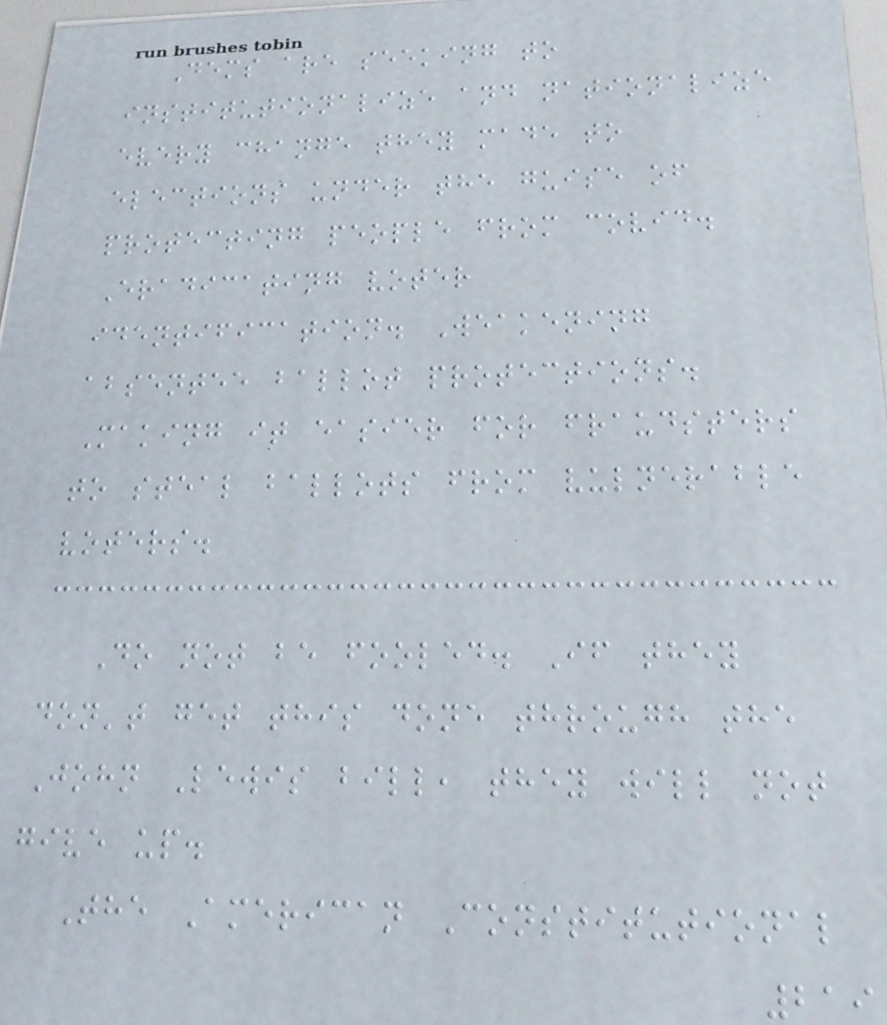Dems are seeking to
institutionalize and nationalize
every change they made to
elections under the guise of
protecting people from covid.
Eradicating voter
identification. Weakening
absentee ballot protections.
Making it easier for fraudsters
to steal ballots from vulnerable
voters.
Do not be fooled. If they
don't get this done through the
John Lewis bill, they will not
give up.
The American Constitutional
219
